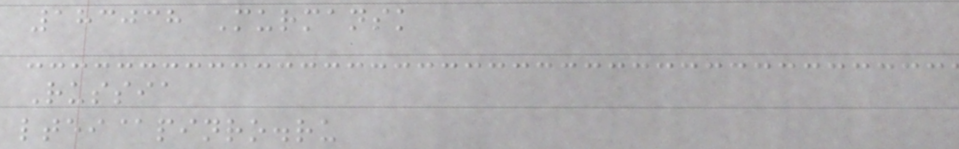183038 Murmansk
Russia
ltei@pinro.ru
